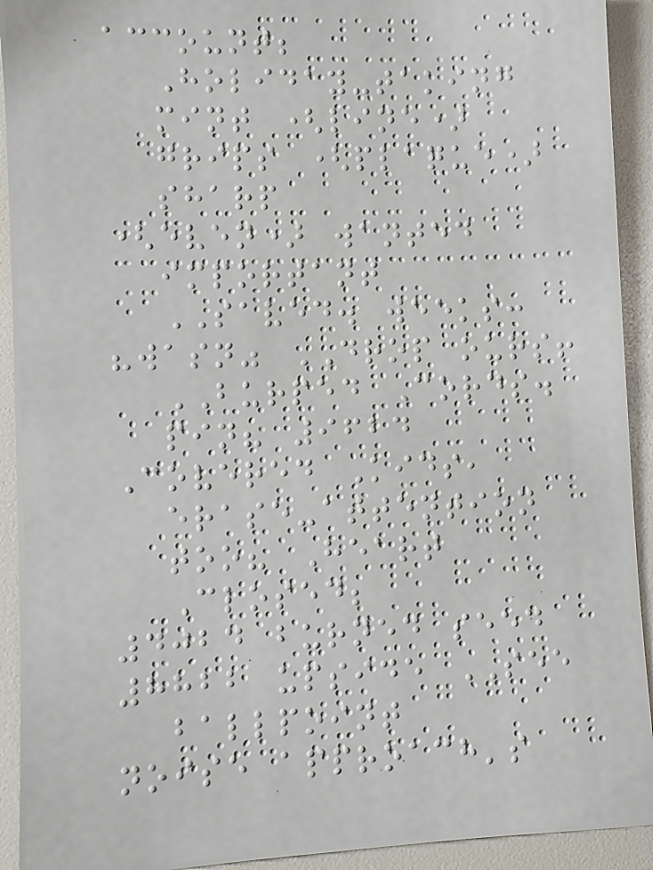account;
Holiday-taking
mint (line)
grips (plaque)
sharp
(even) wanted
important
SAVED. weeks:
"wasn" DROP ours!
BURPED Cords.
pin? 9624
Covered Kids,
erase-attention
too? Heart
Closed;
4024 burned seed
8822 upside SEE
ballpoint
noise approach's
